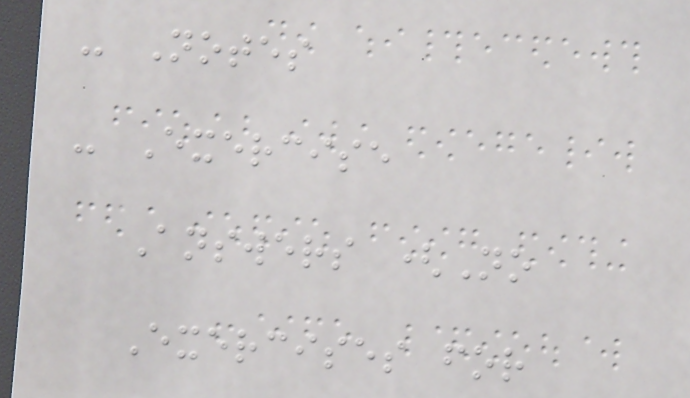- Notes
- Exercise
Answers (No
Exercises for
